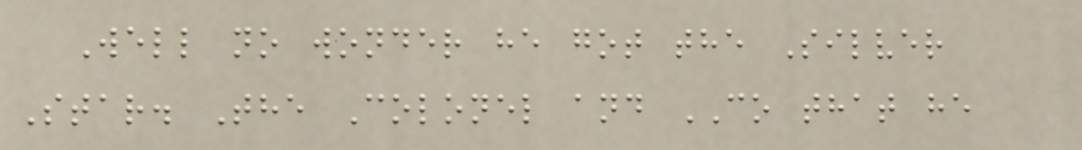Well no wonder he got the Silver
Star. The Colonel and CO that he
